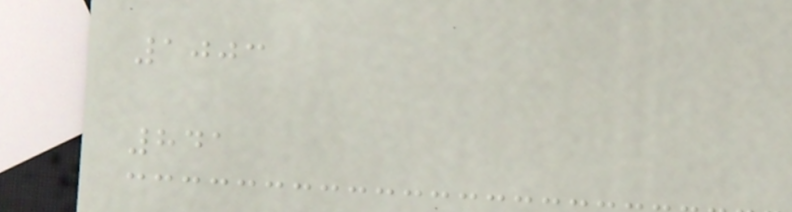1003
841
